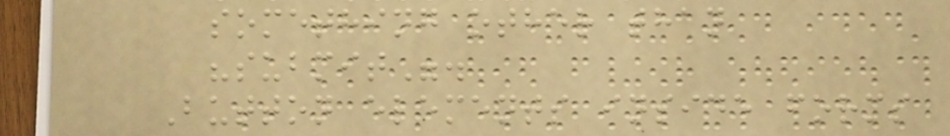something other than
"submit".
Button elements inside forms
